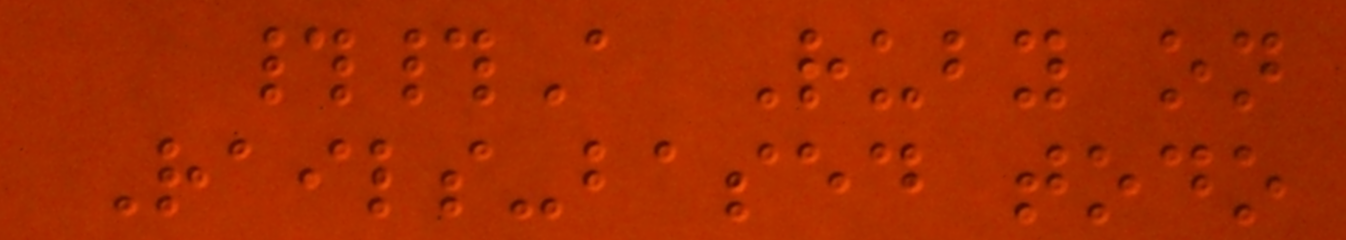##A Ruby on
Rails-based todo
